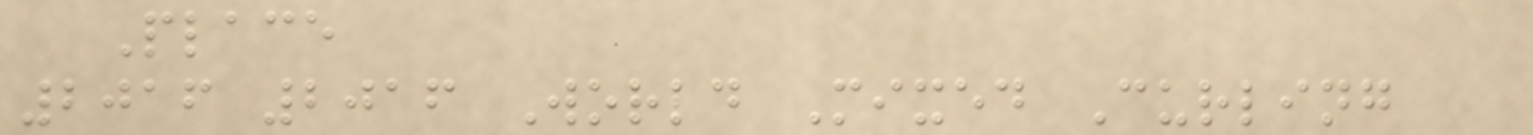Place
2016 2016 World Mixed Curling
